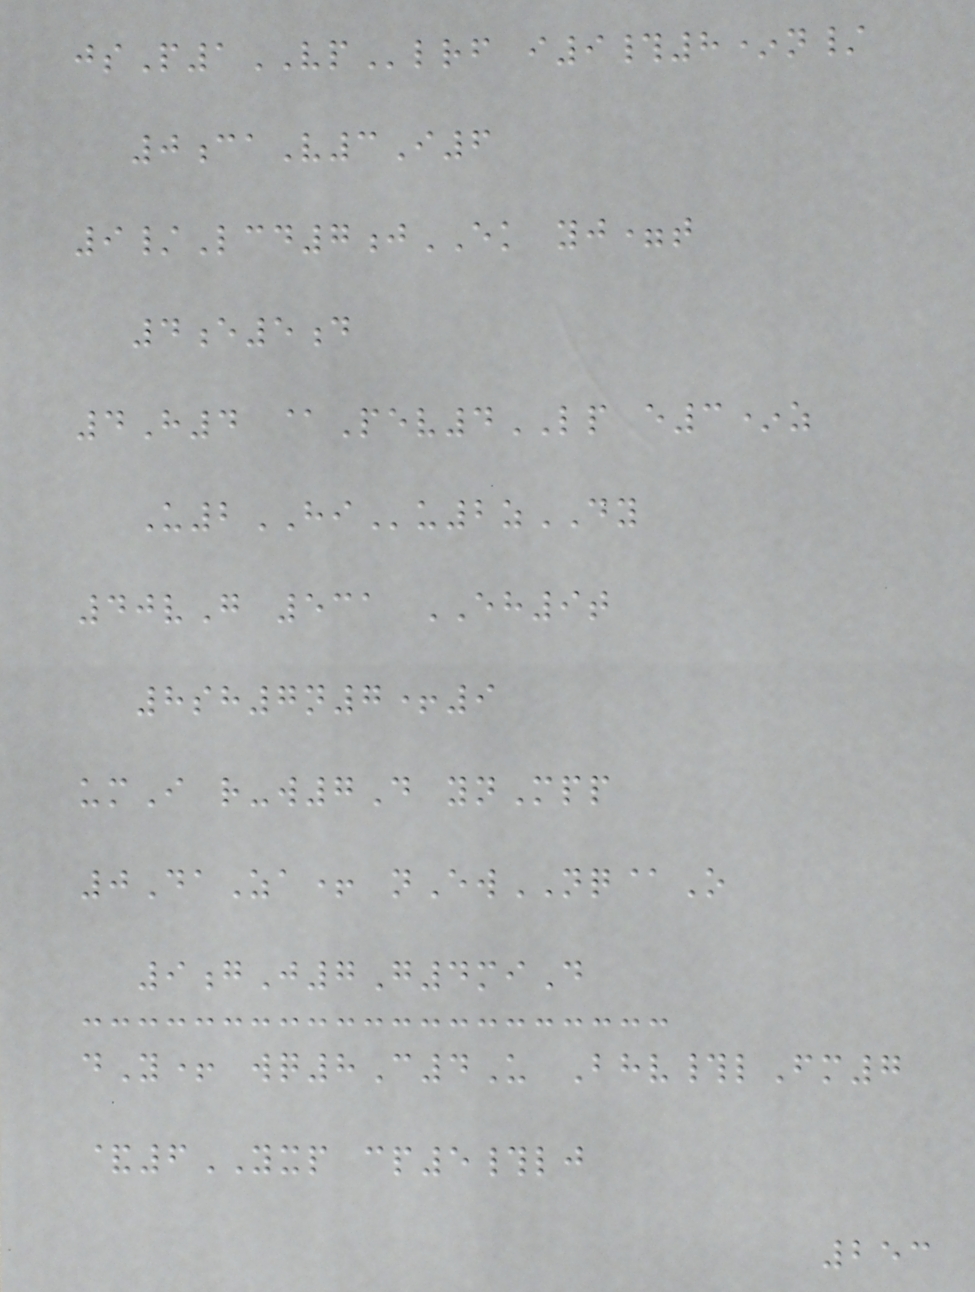jsP1VPlrf i9#8*n/
0caV3I6
9/Lcd7jEK yj=t
4e5d
4H4 @Pev4LP e3*z
U2HIu2zDY
40vG 531 EH9t
8sh7n7+9
umI r-w7D ynMpp
0DaZa+ nEwNQ@O
9gJ7G4miD
dY+ wq8C4U Bhv#lFm7
&6YXP cp5#lj
253
